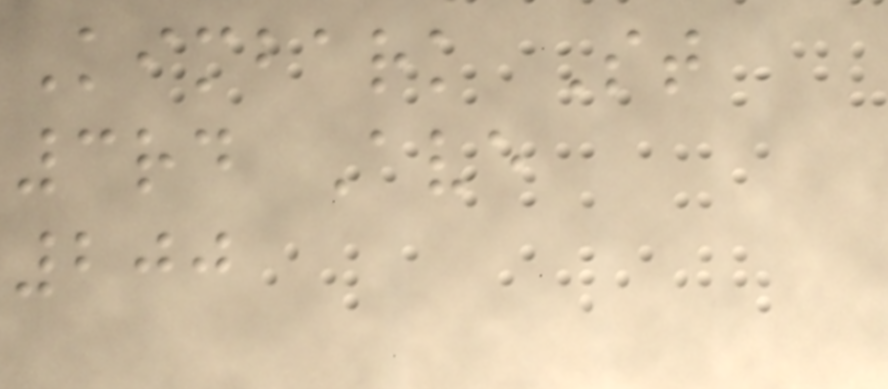Kimbark St
3rd Ave
200
